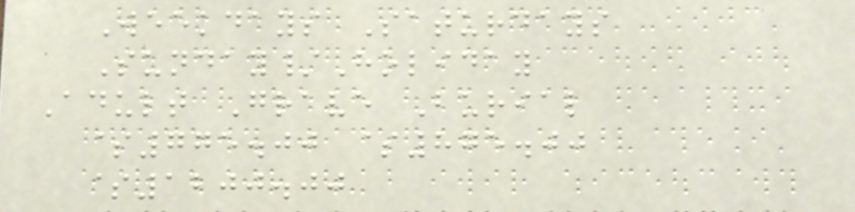Weekdays Saturdays
Sunday/Holiday
Adult Grave Burial
$775.00 $875.00
$1200.00
